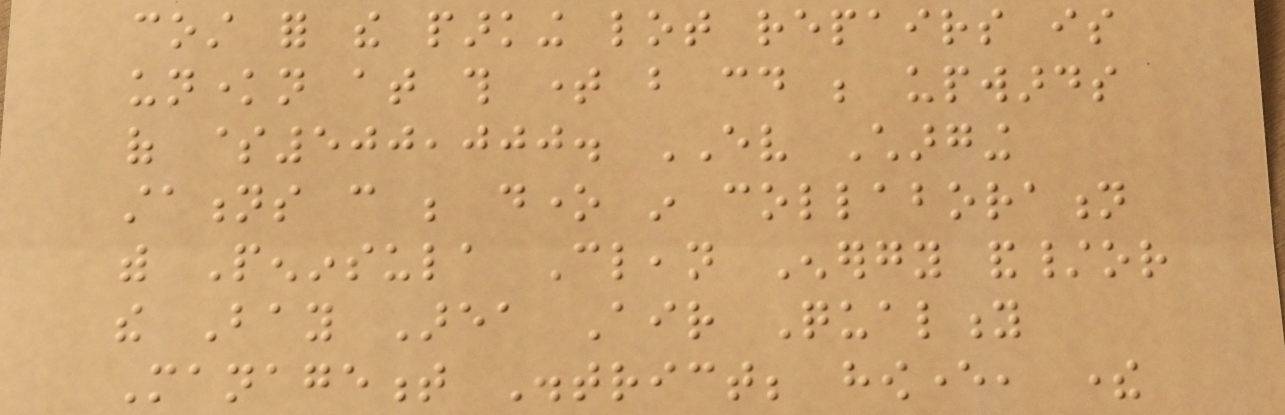cost for the parking lot repairs is
unknown at this time but could be upwards
of $500,000. EV Charging
stations can be done in collaboration
with Peninsula Clean Energy and/or
the Bay Area Air Quality
Management District; however, there
